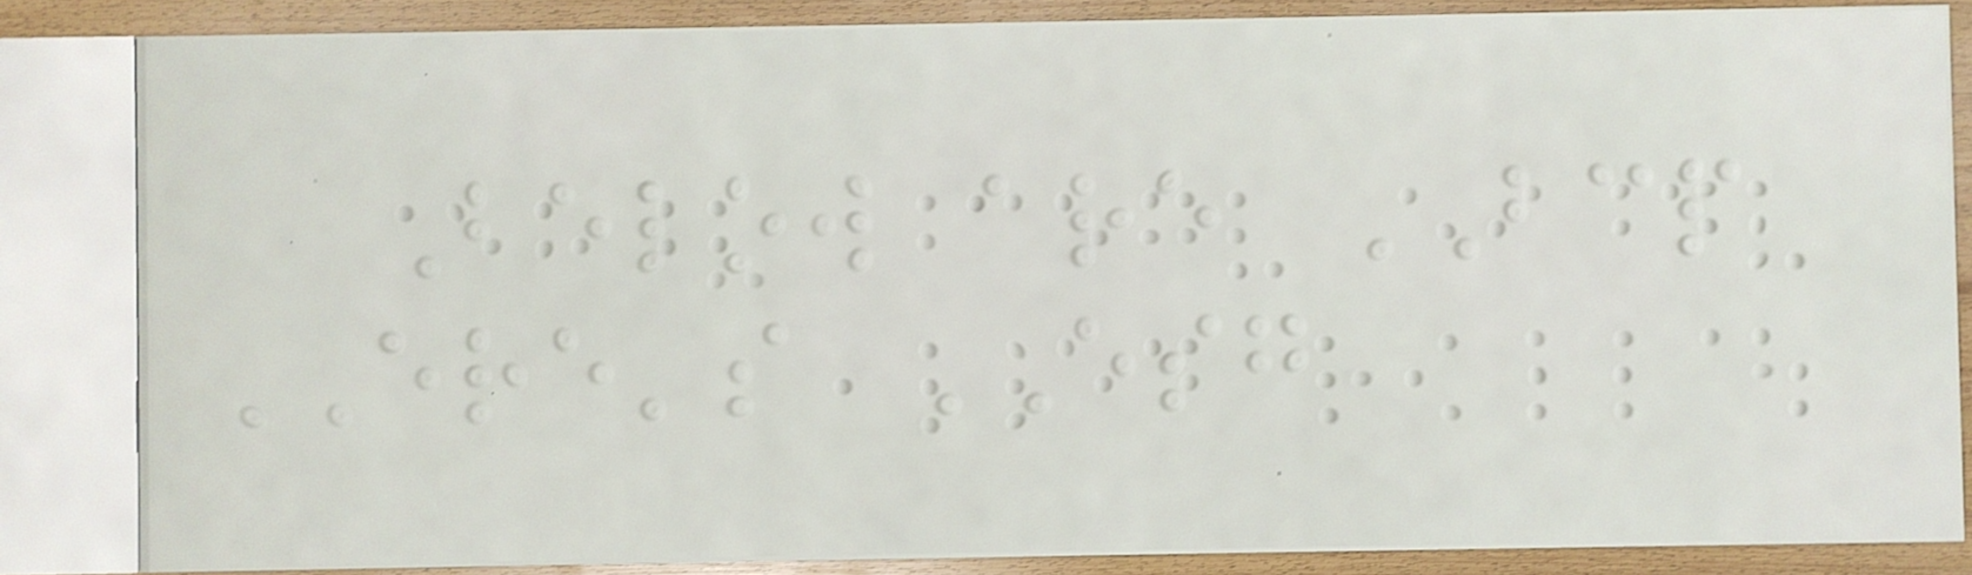Below are BCP
ERE's ESG
